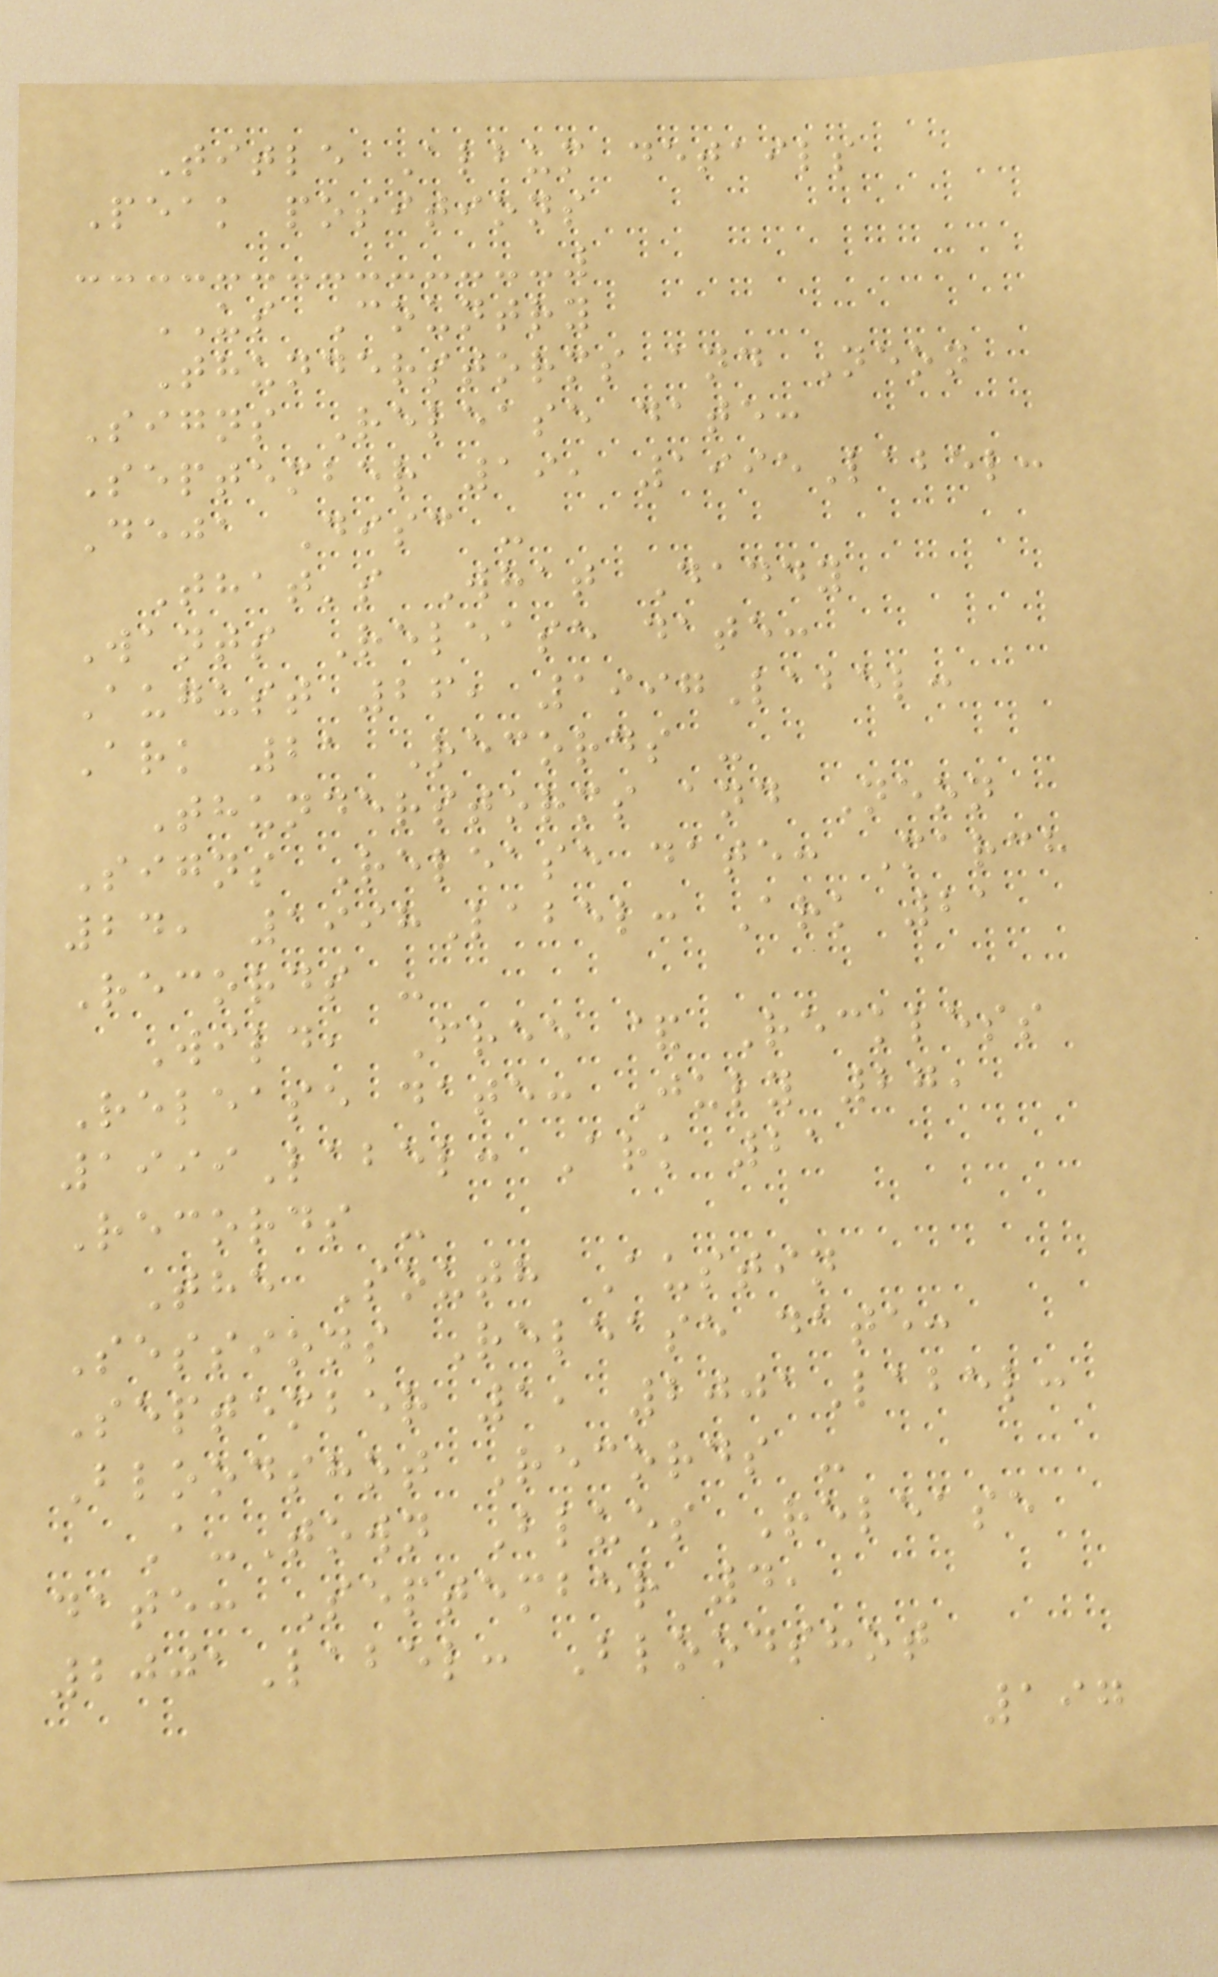Title Album details
Peak positions
US Country
Thunderstorms and Neon
Signs Release date:
September 19, 1995Label:
Deja Disc -
That's What Daddy
Wants Release date:
August 26, 1997Label:
Ark 21 Records -
Thunderstorms and Neon
Signs Release date: March
24, 1998Label: Ark 21
Records -
Wild, Free & Reckless
Release date: July 27,
1999Label: Ark 21
Records -
The South Austin
Sessions Release date:
September 1, 2001Label:
Bloodshot Records -
A-Town Blues Release
date: September 4,
2001Label: Bloodshot
197
